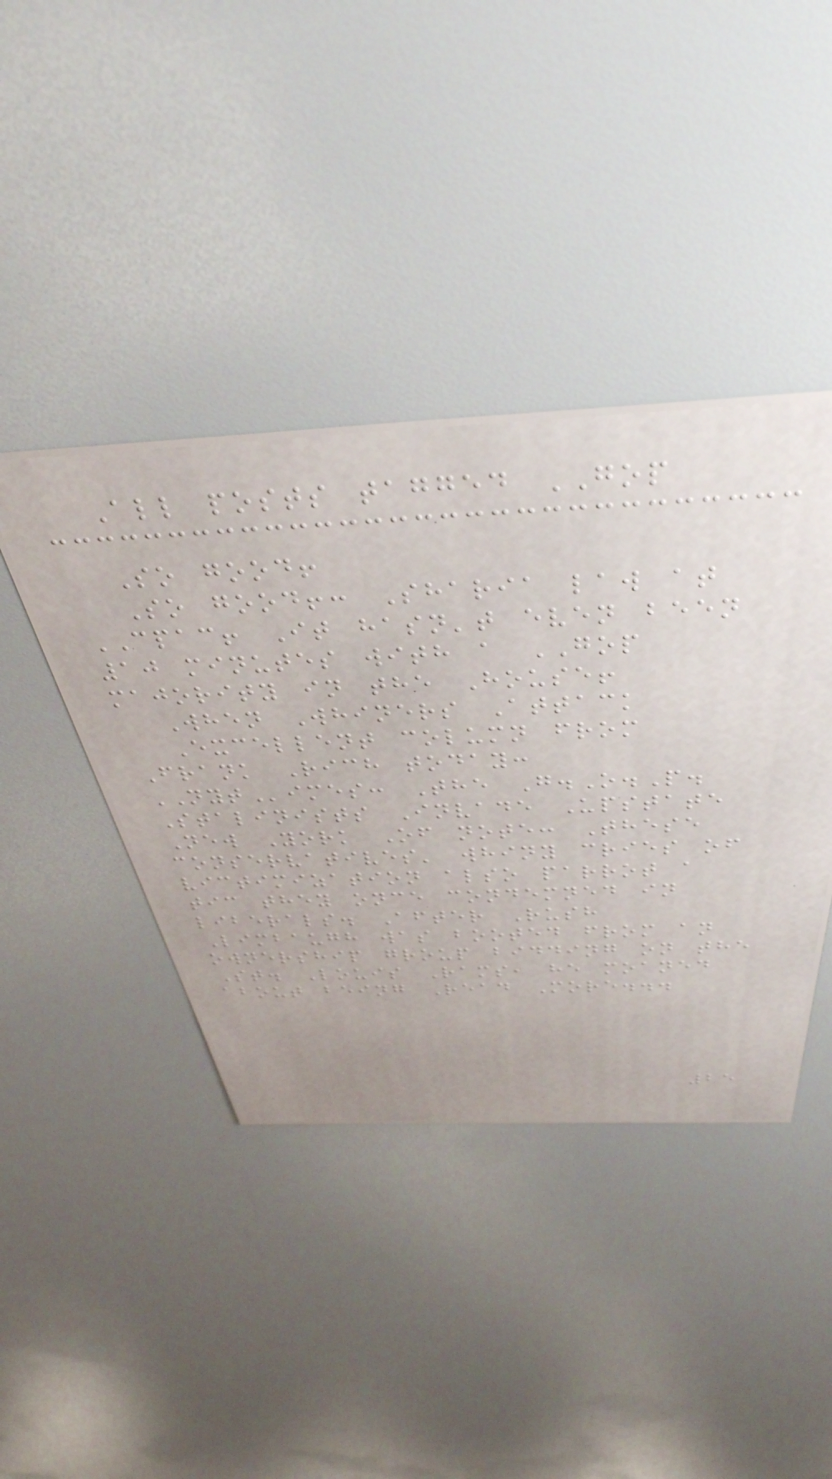All posts tagged GOP
So good!
So good!: Sharia law at
CPAC! It hasn't even been
10 minutes with a GOP
majority in the House!
When Whiners Attack
Excellent column from
Frank Rich today:
NYTimes: The G.O.P.
Stalinists Invade Upstate
New York Of note: These
conservatives' whiny cries of
victimization also parrot a
tic they once condemned in
liberals. After Rush
Limbaugh was booted from an
ownership group bidding on the
St. Louis Rams, he moaned
about being Read More...
25
